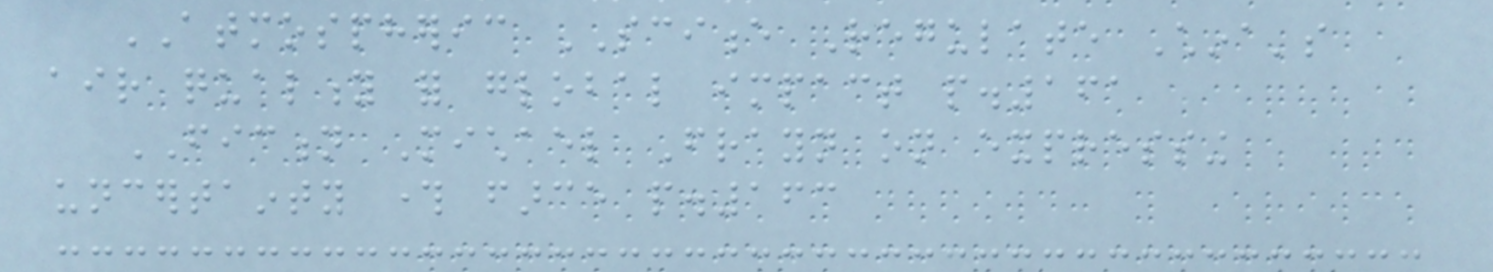ATMOSPHERIC SCIENCE Regulate China's
air quality for global impact p.161
FICTION Michael Frayn on expressing
uncertainty through farce p.163
